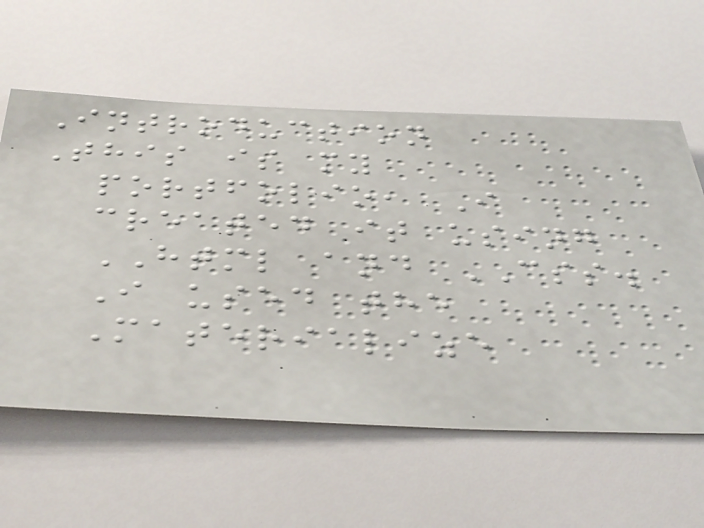Introduction
This is my
portfolio, I
created it using
HTML and CSS.
I used the
Materialize
